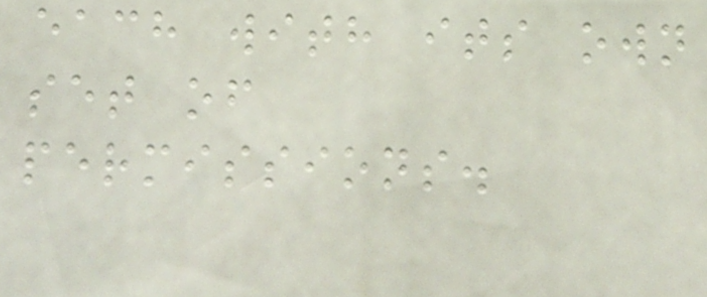each with its own
set of
permissions.
